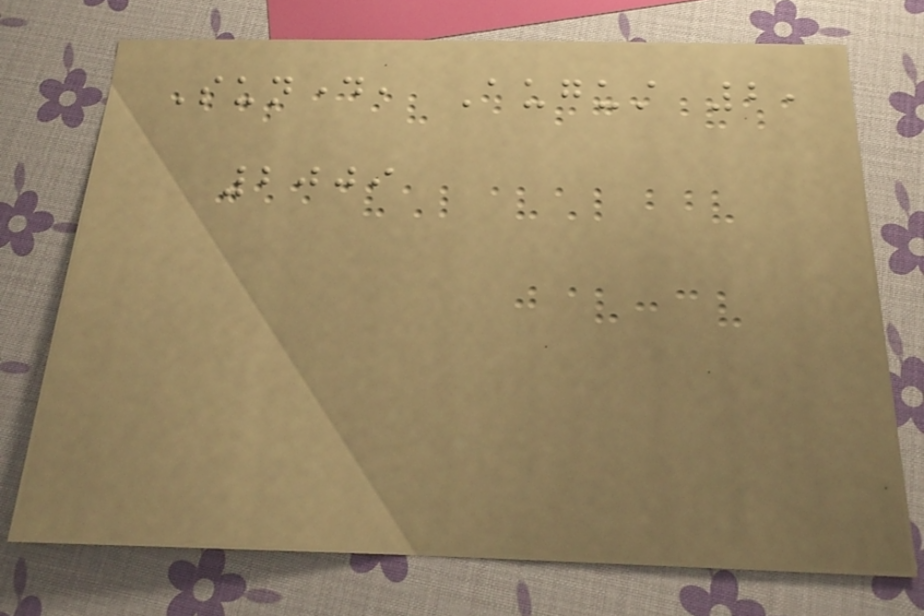Sunday, August 2,
2009
